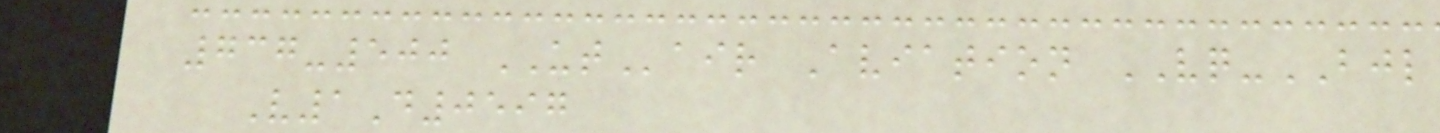737-500 UTair Aviation VQ-BJL
V1D0597
